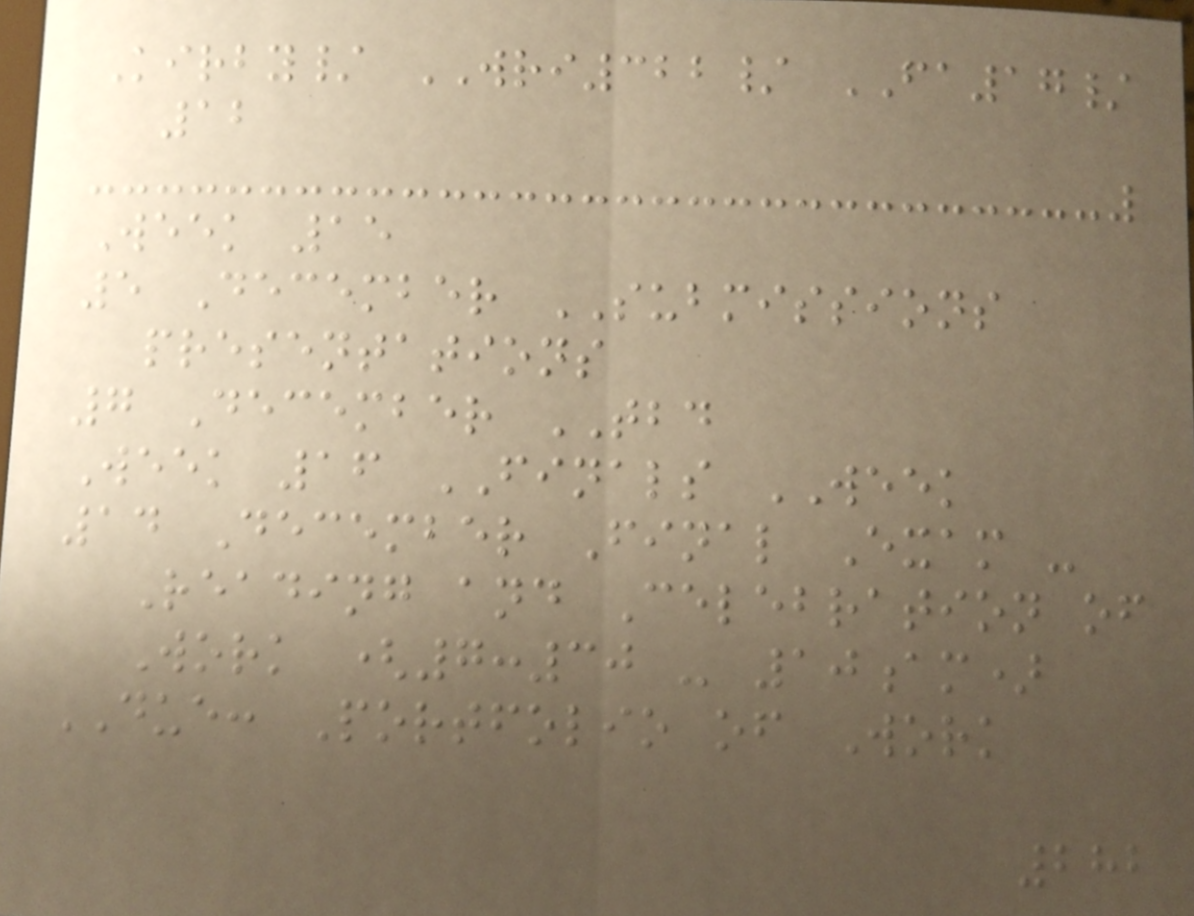Kirby/ WRI322/ FA17/
12
Week 15
5 December SUBMISSIONS
presentations
7 December TBD
Week 16 FINALS WEEK
14 December Final Exam -
Reading and Celebration of
Work (7:30 - 10am)
DUE: Portfolio of Work
282
